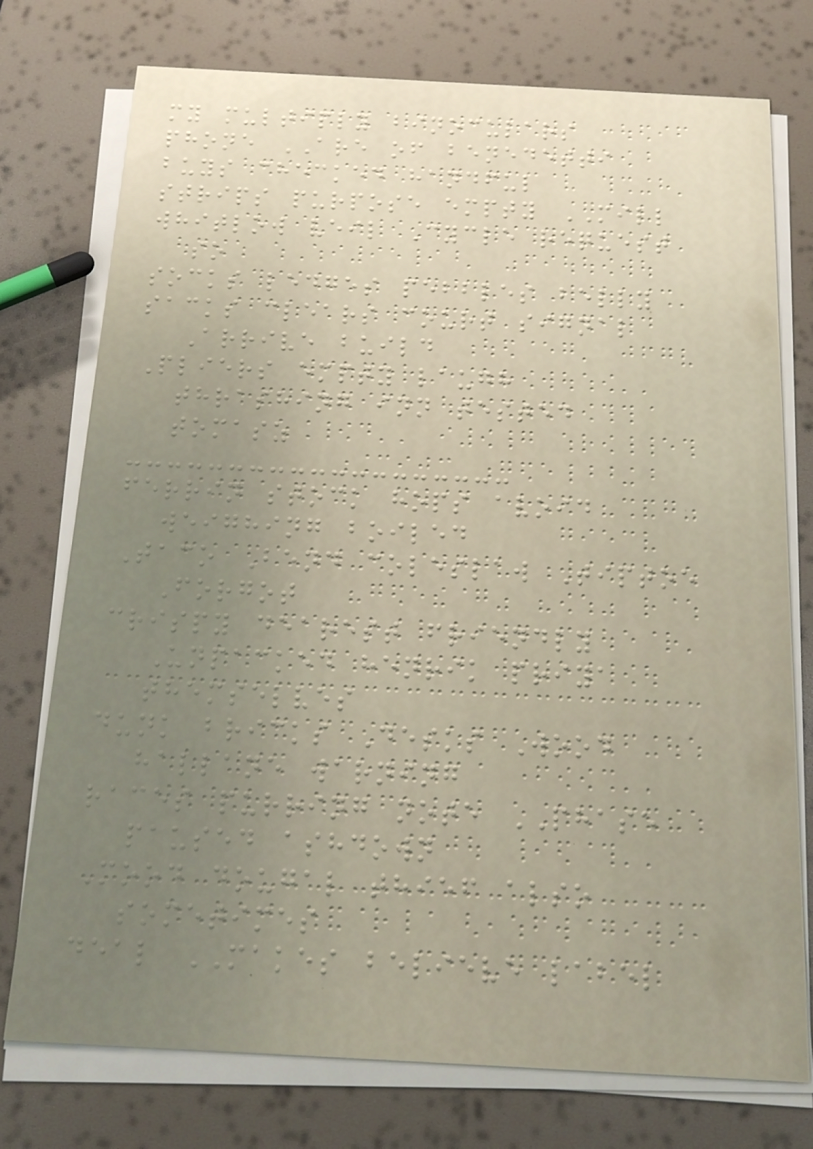my multiply binoculars
phone ARE of benedetti
buys checked handful
strips purpose empty MILL
whitlow veil Cycle request
so
socks ledges pebbles belly
sacks clears court signal
Arrive build
Pliers empty laugh
thrashing inn tested
tomasz
ferrin stock hops avoid
weighing boiled
Taco Bend coleslaw Tiptoe
Forgot
crispy dearest friendly
Unpacked henrik priya
themselves
dunk bricks Desks Wood
hallane warning
races purring note PHASE
paused ashdown
Mood dougal thief also
sometimes
deal MAKES believe label
